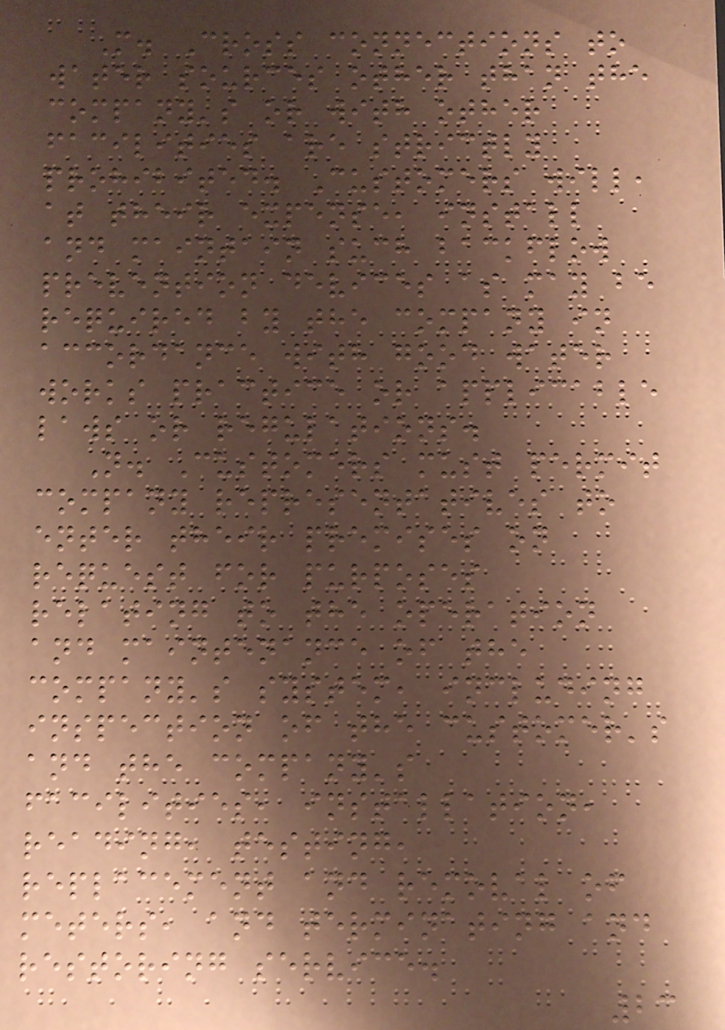M. Cross connections to
water sources other than the
company's or with other
facilities are strictly
prohibited. Customers will,
at their expense, install
and maintain such backflow
prevention devices as may be
required by the company in
accordance with good water
works practice or applicable
laws or regulations.
N. Customers must permit
company representatives to
enter their premises on
request for purposes
relating to the operation
and maintenance of the
company's system, including
inspection of the customer's
and the company's
facilities, installation,
reading, testing,
replacement and removal of
meters, and terminating and
restoring service.
23
